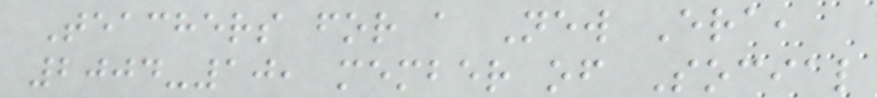Teachers for a New Era,
2004-10, member of Social
